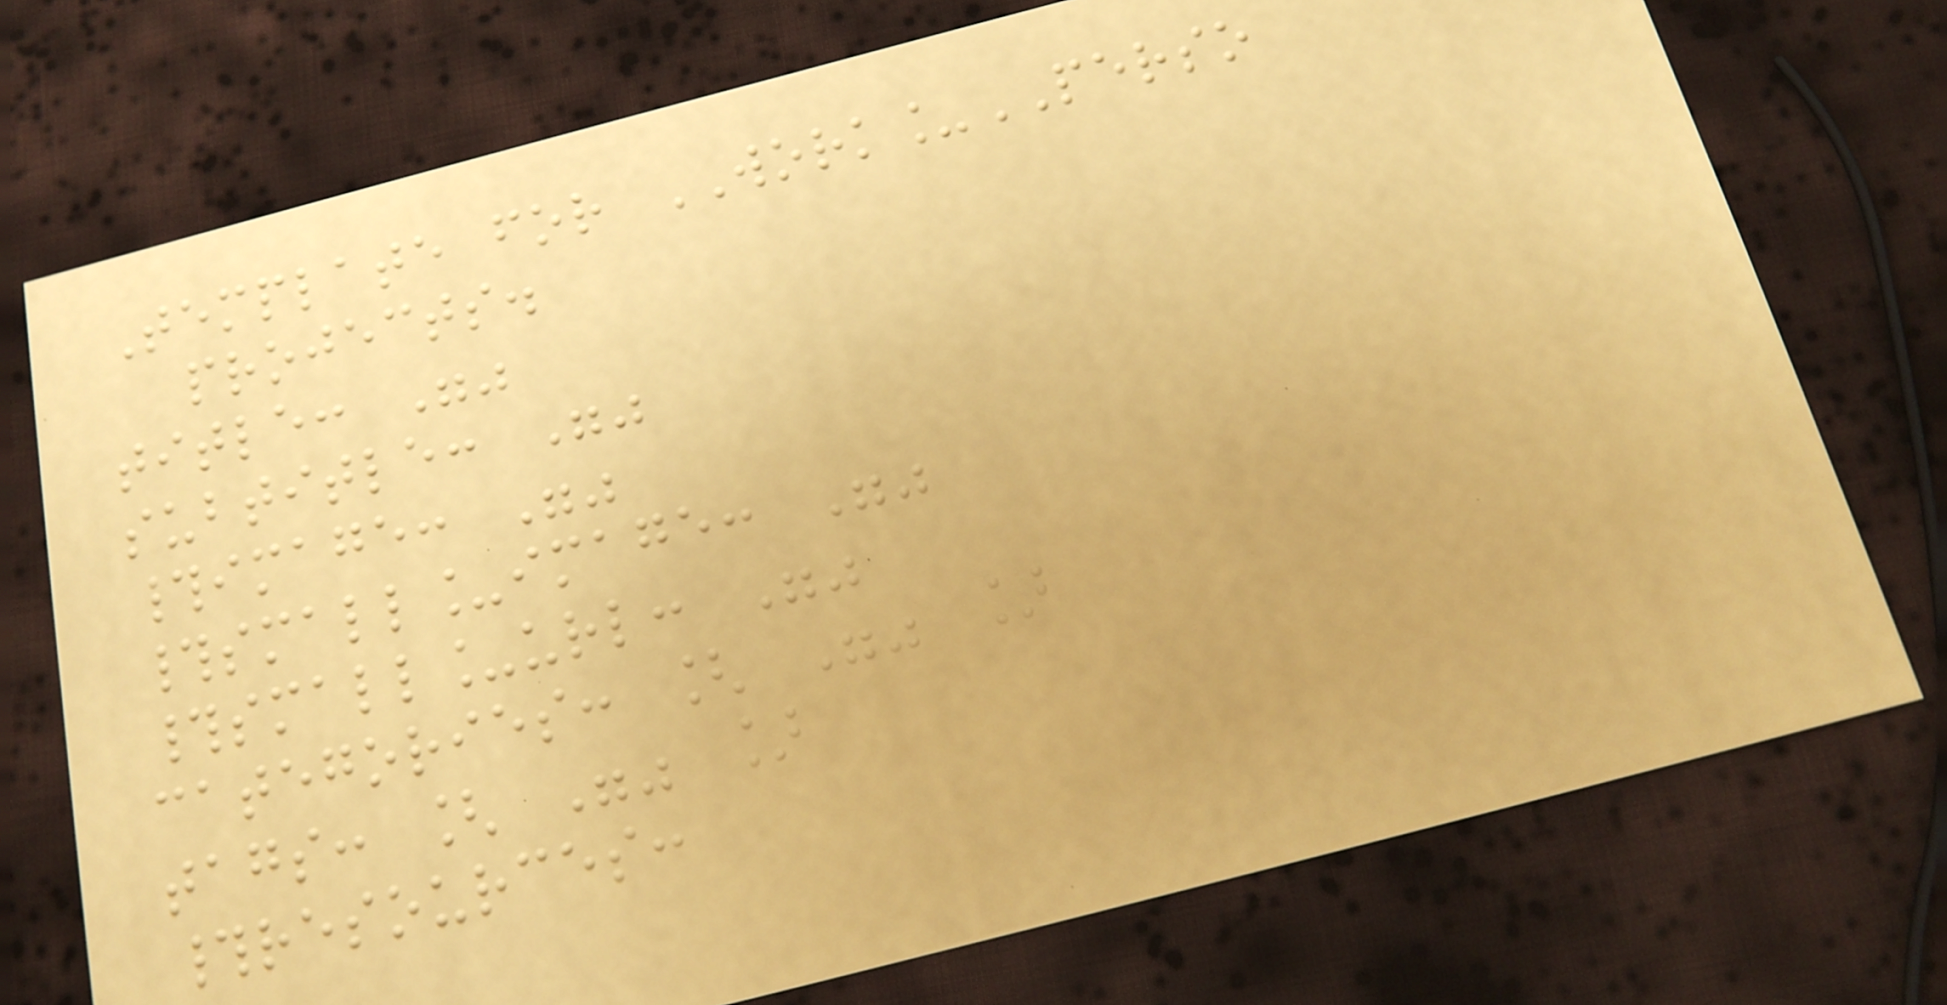Template for WORK_PERSO
projects.
title: ""
subtitle: ""
#image: ""
#small_image: ""
#small_url: ""
categories: [ "" ]
tags: [ "" ]
#resources:
